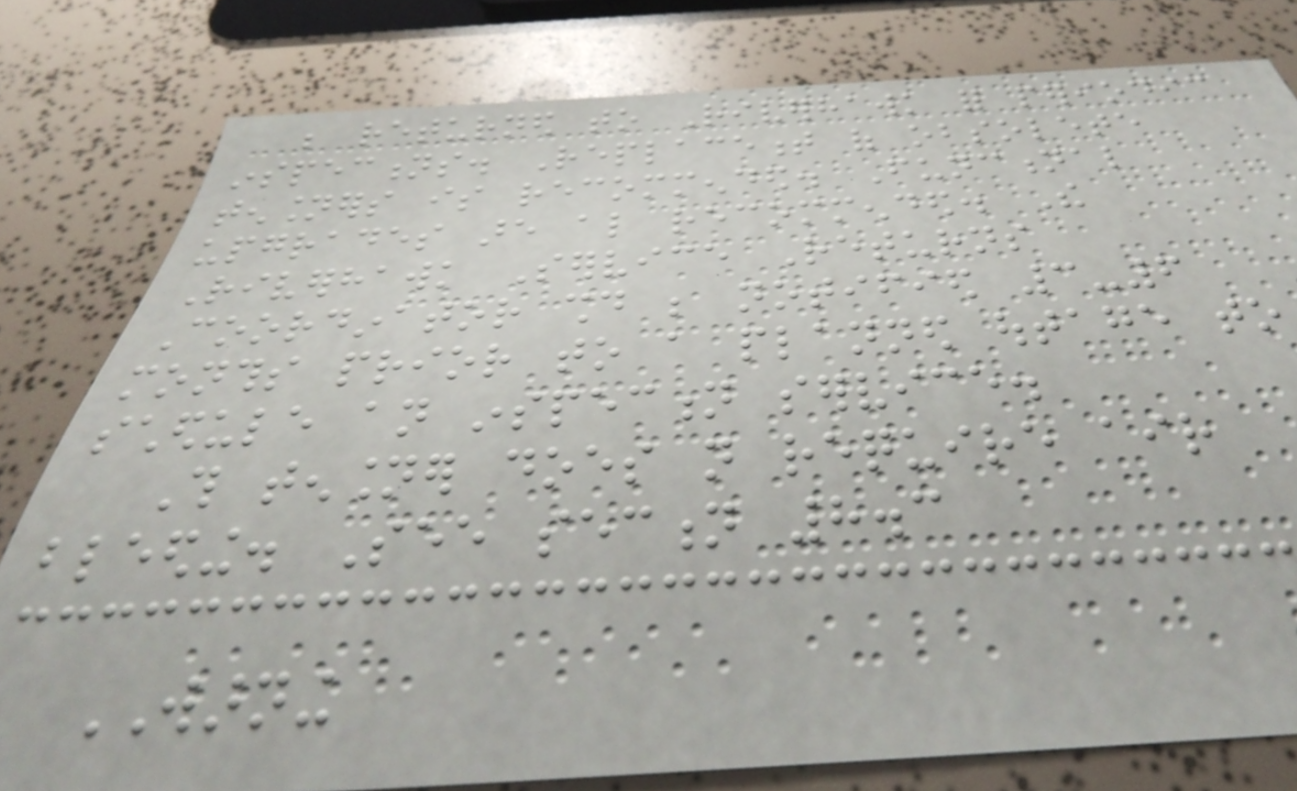be returned to Riverhawk for periodic
inspections. Replacement of obsolete
tensioners is recommended. Functional
upgrades are also recommended. The
Riverhawk Service Returns
Coordinator should be notified 3-6
months prior to a planned outage to
schedule an inspection service.
This tensioner does not require air
bleeding. See section 8.3
WARNING
